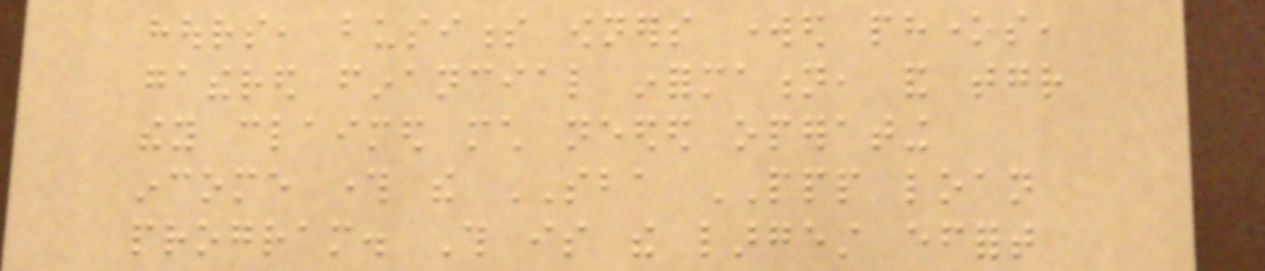hours, business owners worked phones,
gathered financial information, and together
they claimed much needed operating
income through the SBA PPP loan
program. This is the largest effort
